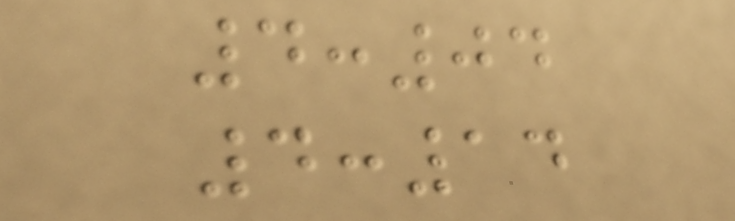4:04
4:14
